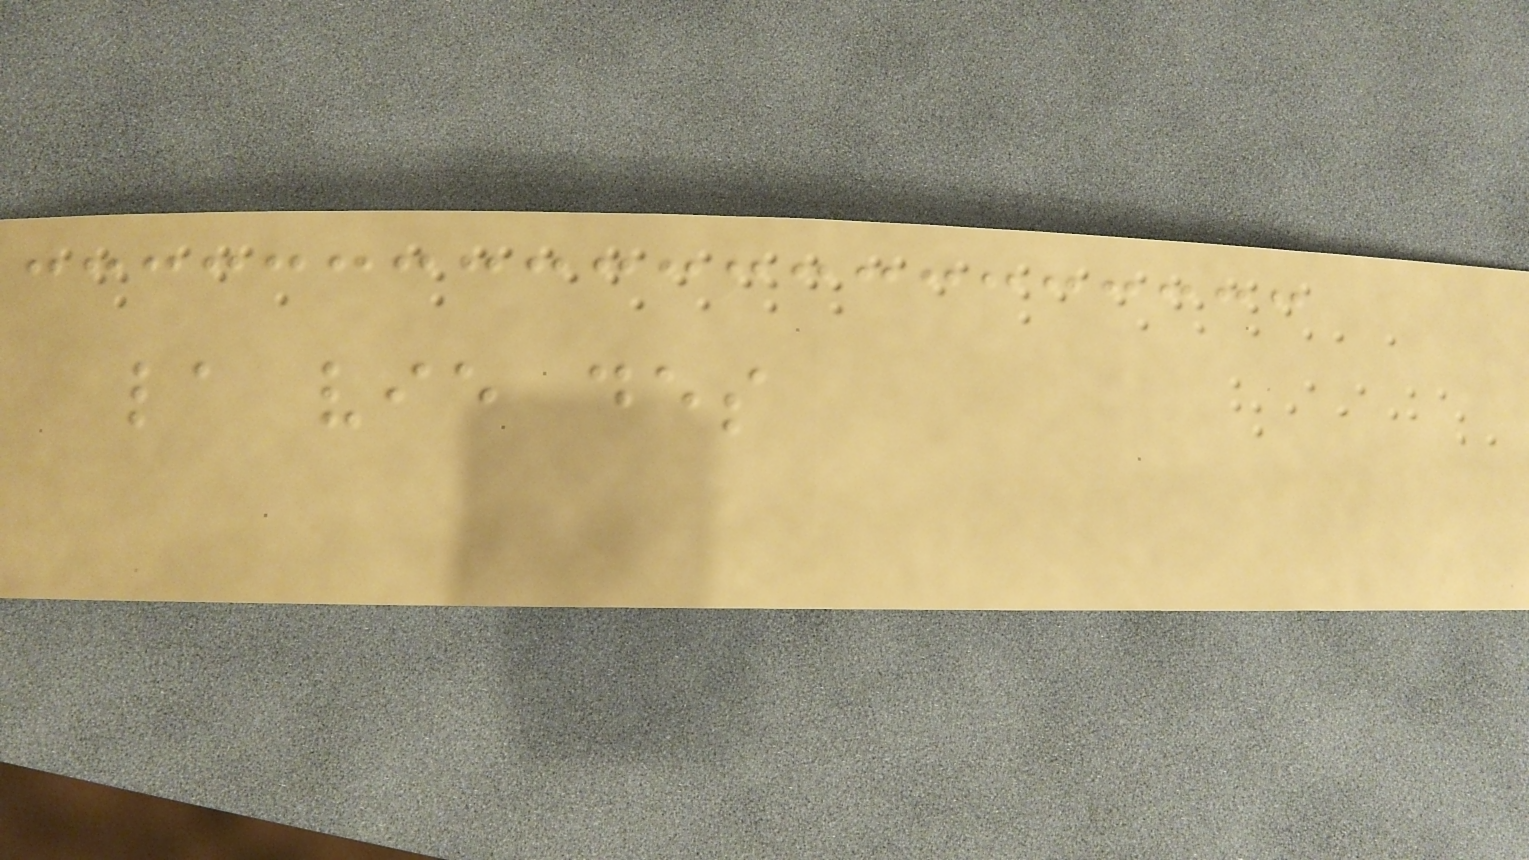la vie des
